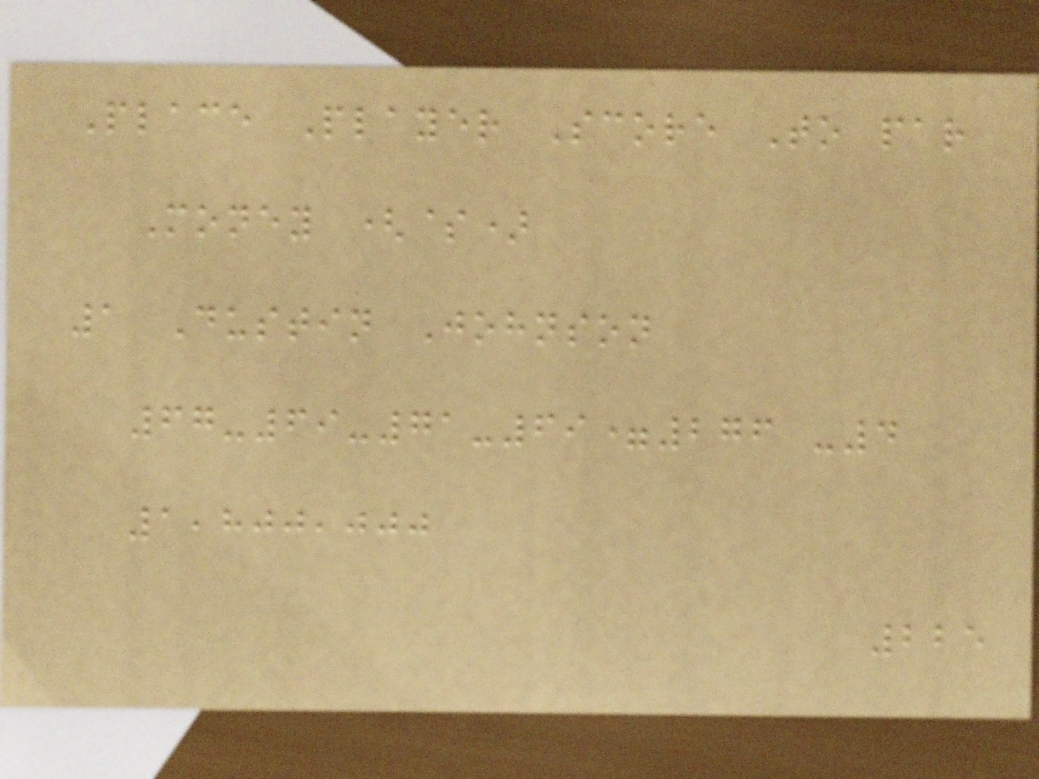Place Player Score To par
Money ($)
1 Dustin Johnson
67-69-71-69=276 -4
1,800,000
225
